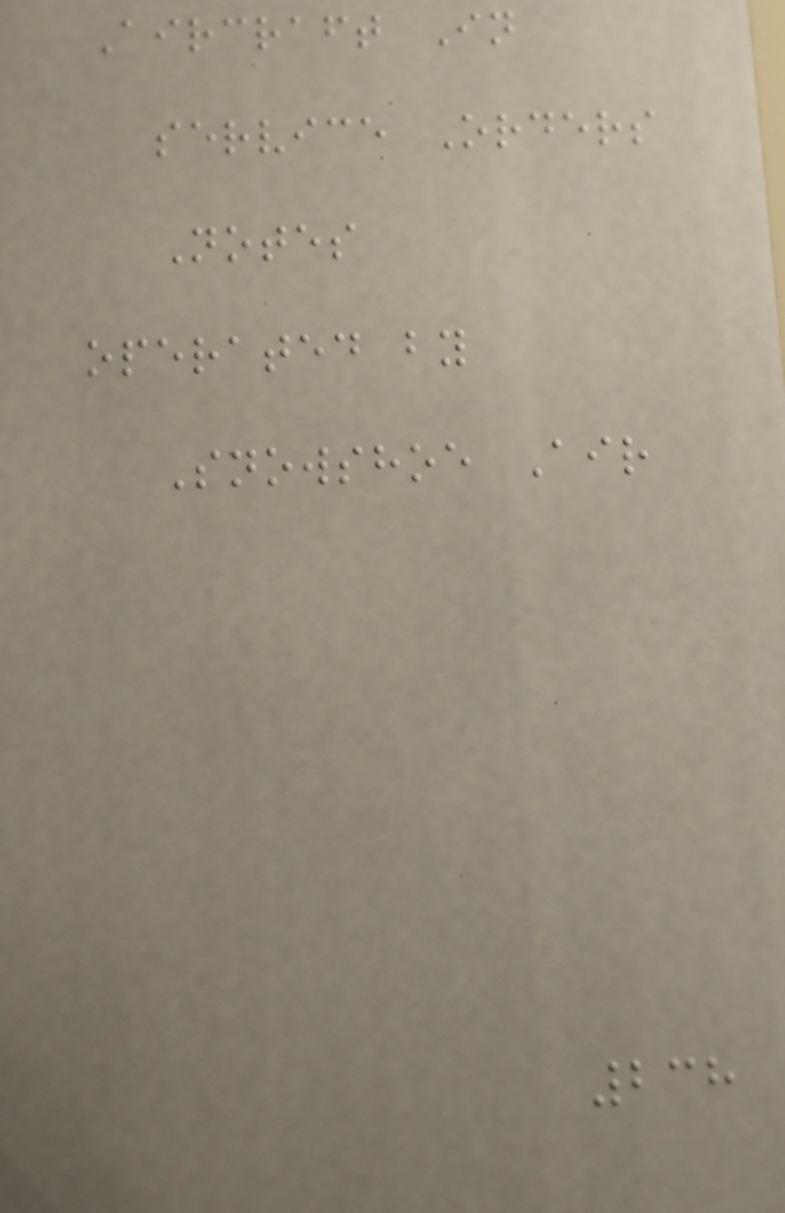Aircraft In
service Orders
Notes
operated by
Snowshoe Air
238
